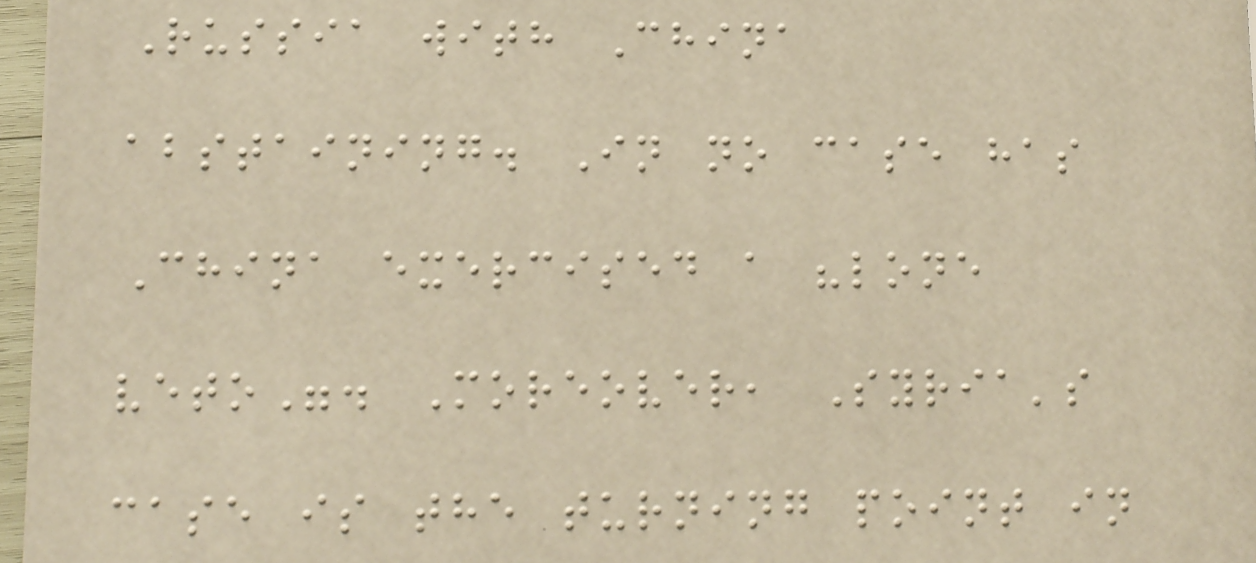Russia with China
abstaining. In no case has
China exercised a "lone
veto". Moreover, Syria's
case is the turning point in
